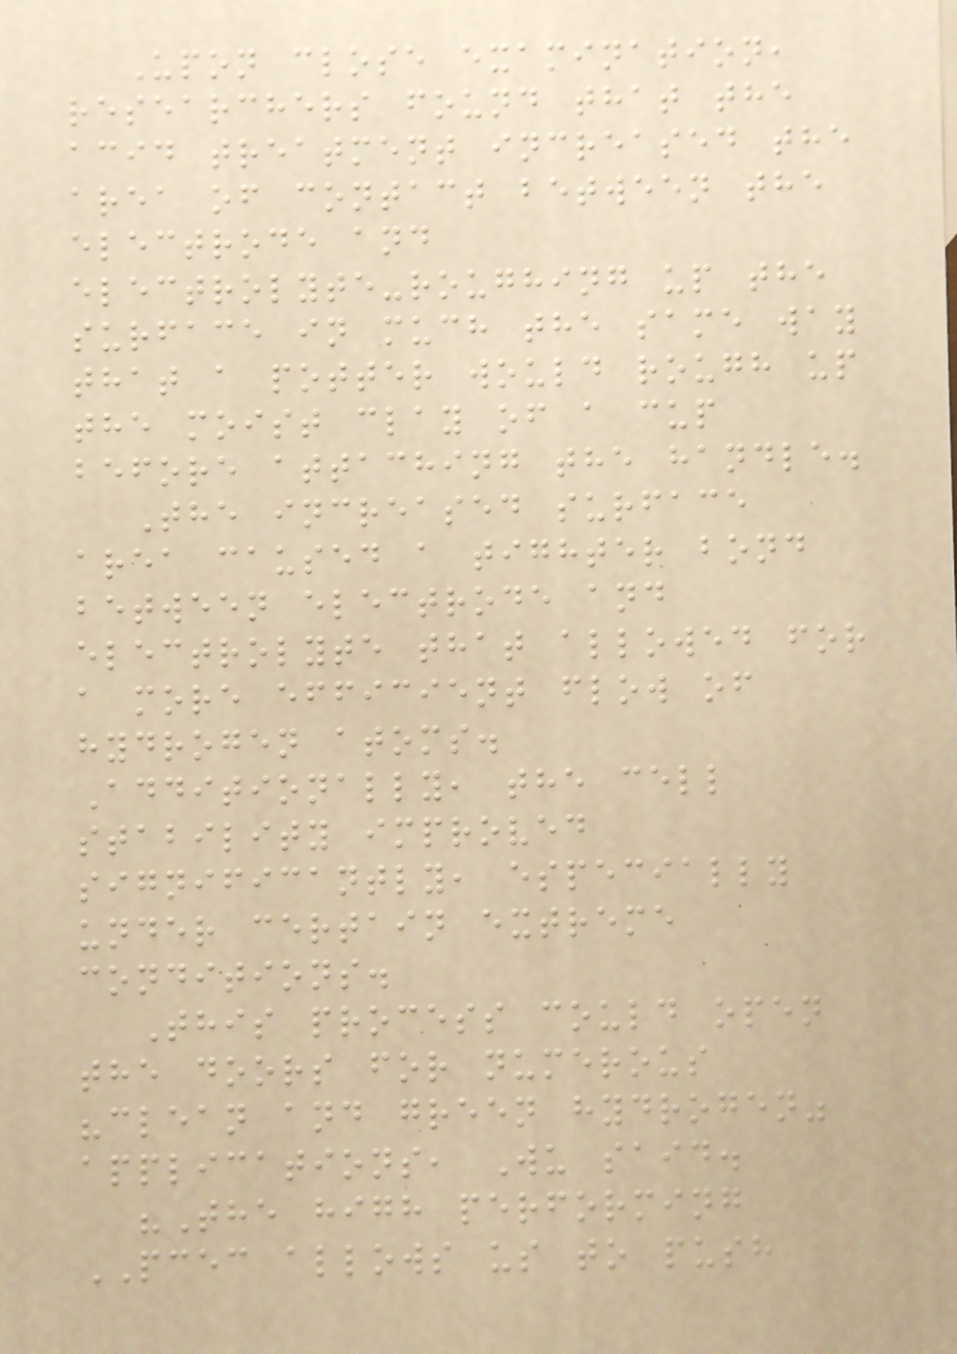Upon close examination,
researchers found that the
acid treatment increased the
area of contact between the
electrode and
electrolyte-roughing up the
surface in much the same way
that a potter would rough up
the moist clay of a cup
before attaching the handle.
The increased surface
area caused a tighter bond
between electrode and
electrolyte that allowed for
a more efficient flow of
hydrogen atoms.
Additionally, the cell
stability improved
significantly, especially
under certain extreme
conditions.
This process could open
the doors for numerous
"clean and green hydrogen"
applications, Wu said.
"The high performing
PCEC allows us to push
